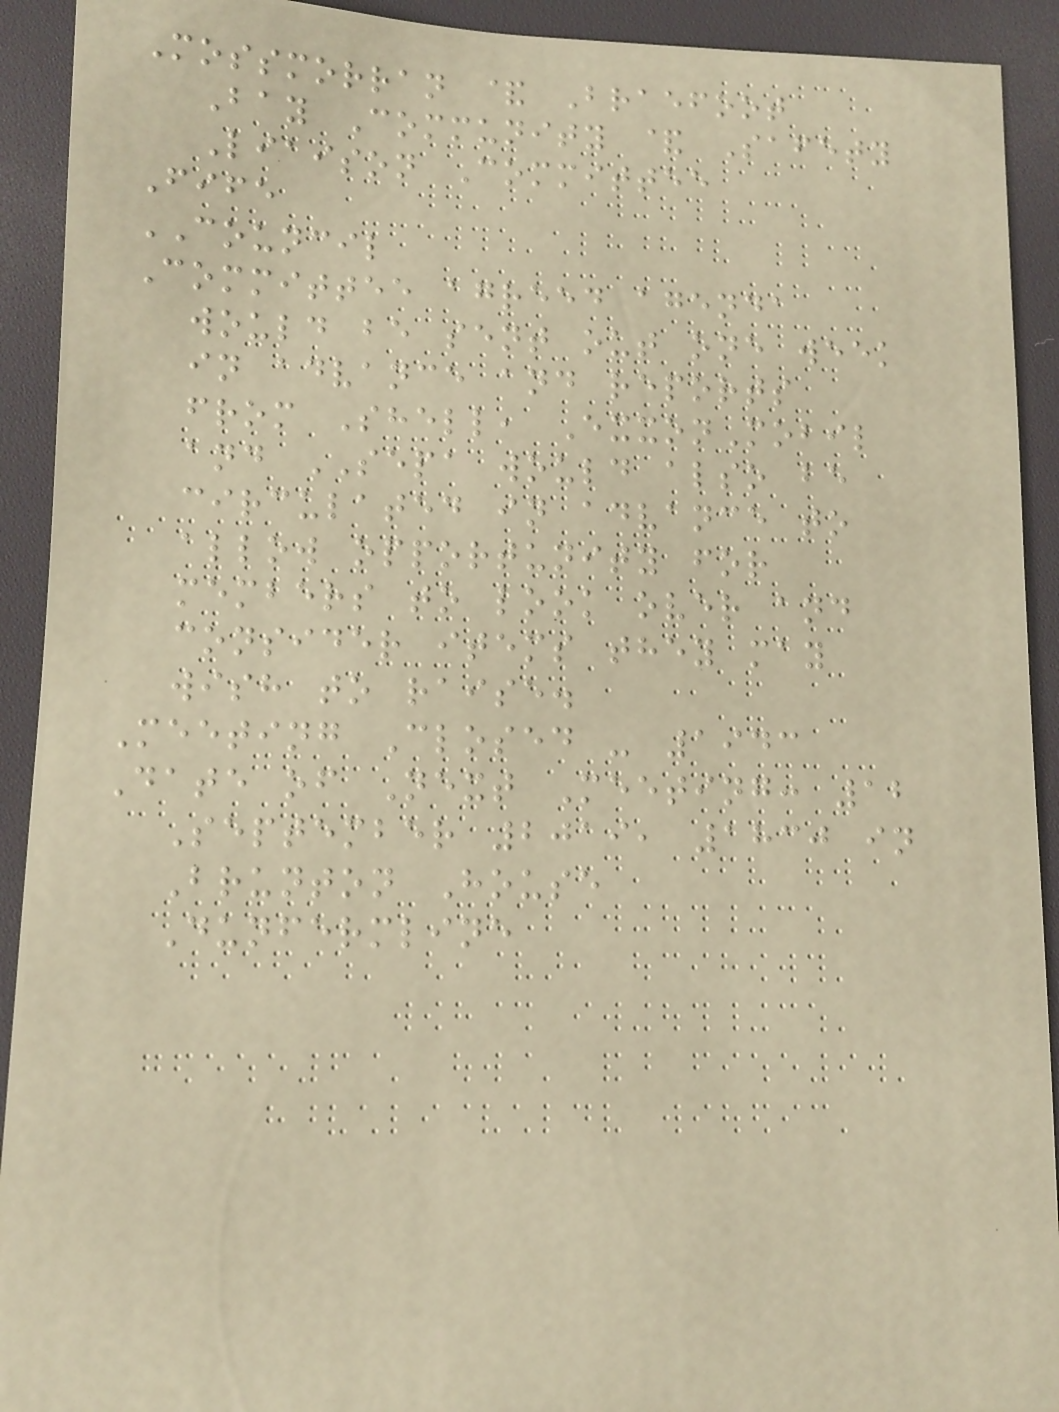Mossmorran & Braefoot
Bay Community & Safety
Liaison Committee
Fife
COUNCIL
Committee agreed agenda
would be sent out one week
in advance and reports
from Shell, ExxonMobil
and SEPA would also be
circulated in advance to
allow opportunity for
members to look over and
consider items they may
wish to raise.
Meeting Closed - 1943
Date of Next Meeting: 12
September 2019, 1830 in
Brunton House
Dunfermline
